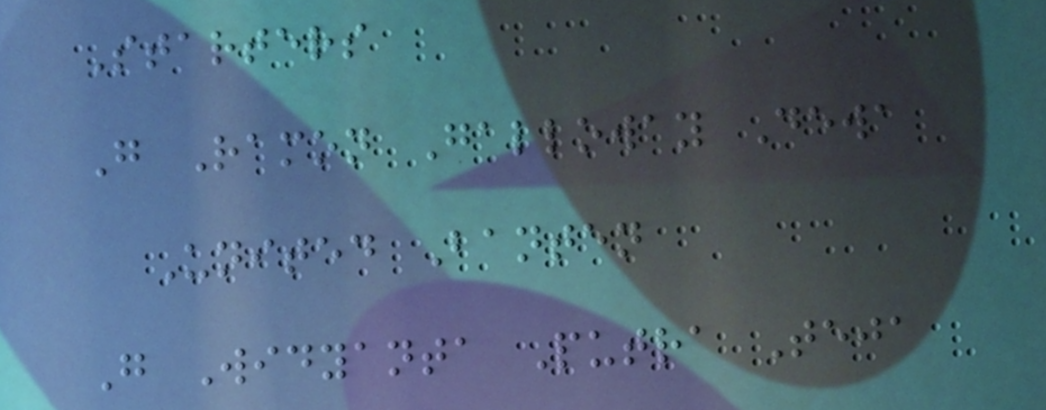Starters
G Ramon Galloway Dewa
United Banten
G Widyanta Putra Teja
